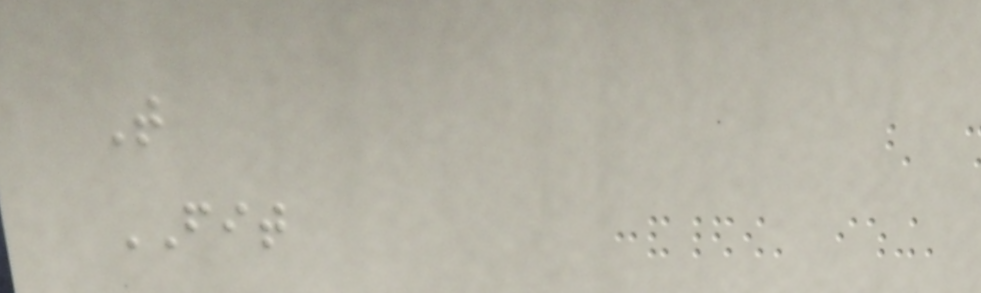T
FIT
